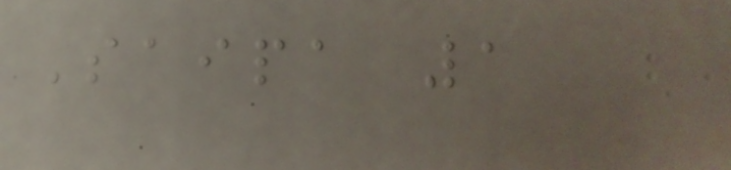Saipa 1
